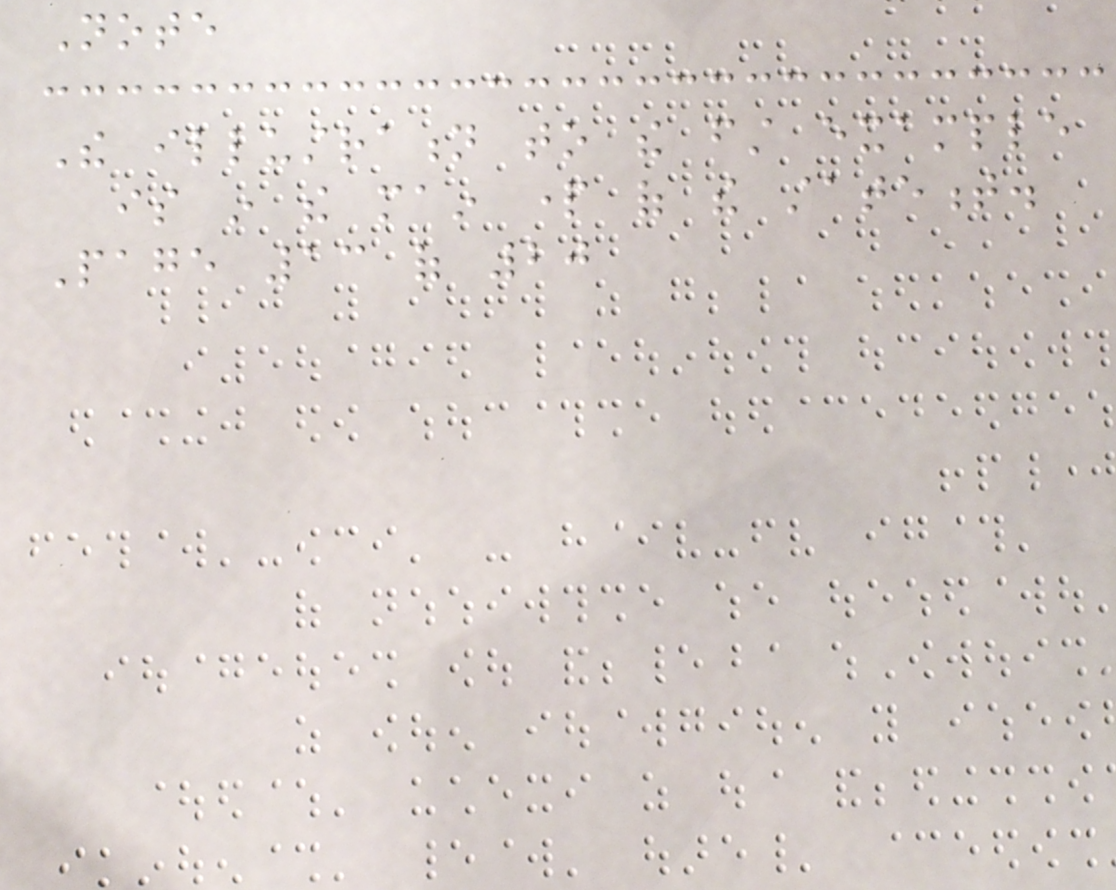Note
The illustration to the first example
is in the main part of the statement.
Page 13 of 20
